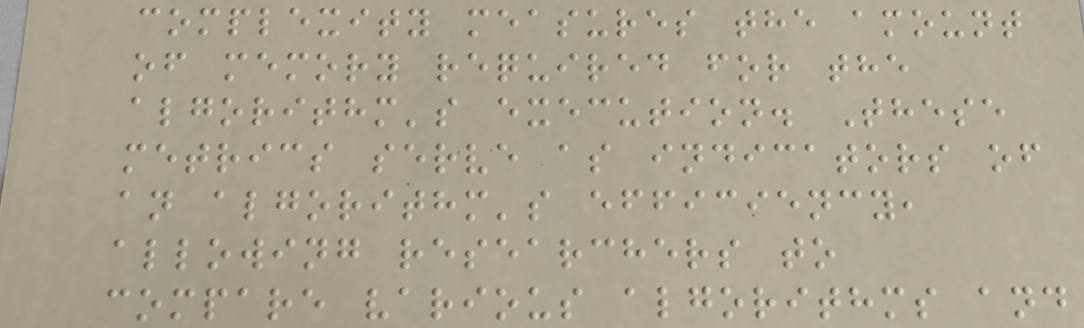complexity measures the amount
of memory required for the
algorithm's execution. These
metrics serve as indicators of
an algorithm's efficiency,
allowing researchers to
compare various algorithms and
